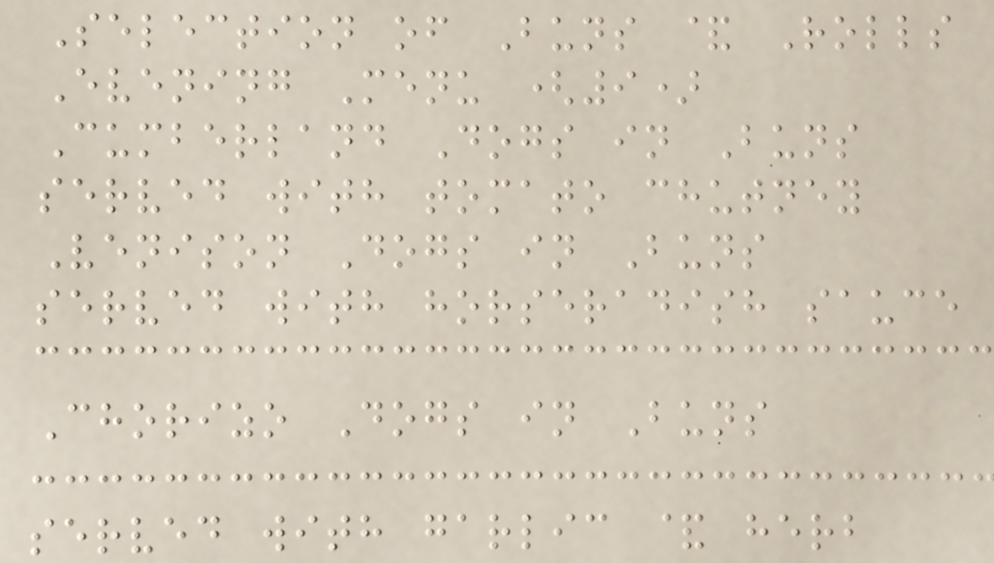Selection of Buns & Rolls
Evening Menu (9)
Cumberland Dogs in Buns
served with tomato chutney
Venison Dogs in Buns
served with horseradish sauce
Chorizo Dogs in Buns
served with garlic & herb
